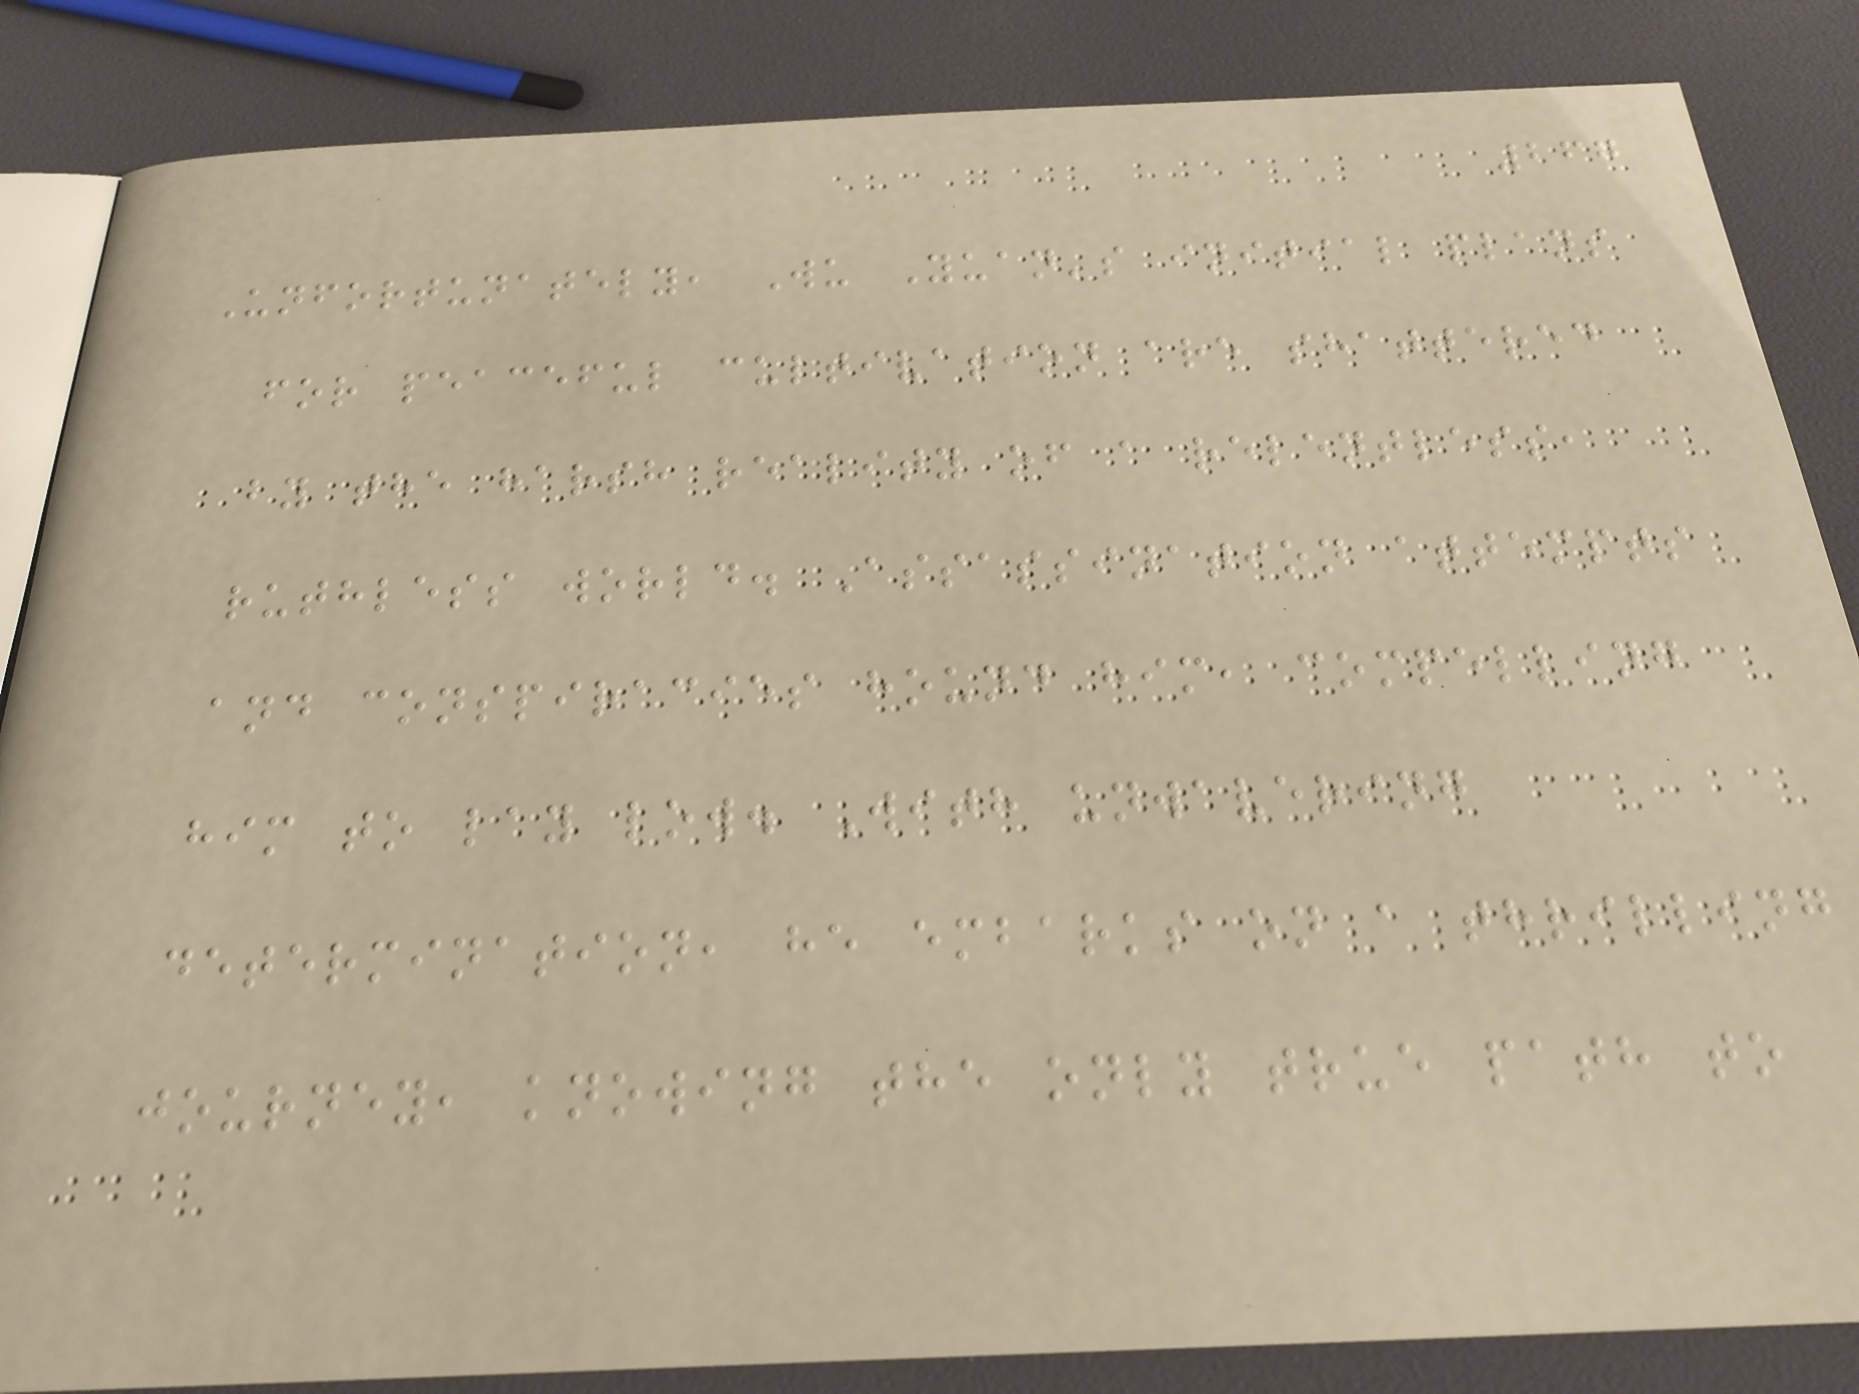267
Unfortunately, Wu Yuan's initial plans
for peaceful cultivation are shattered
by the harsh reality of a relentless,
ruthless world. Assassination attempts
and conspiracies hound him, compelling
him to lay low. With unwavering
determination, he embarks on a thrilling
journey, knowing the only true path to
